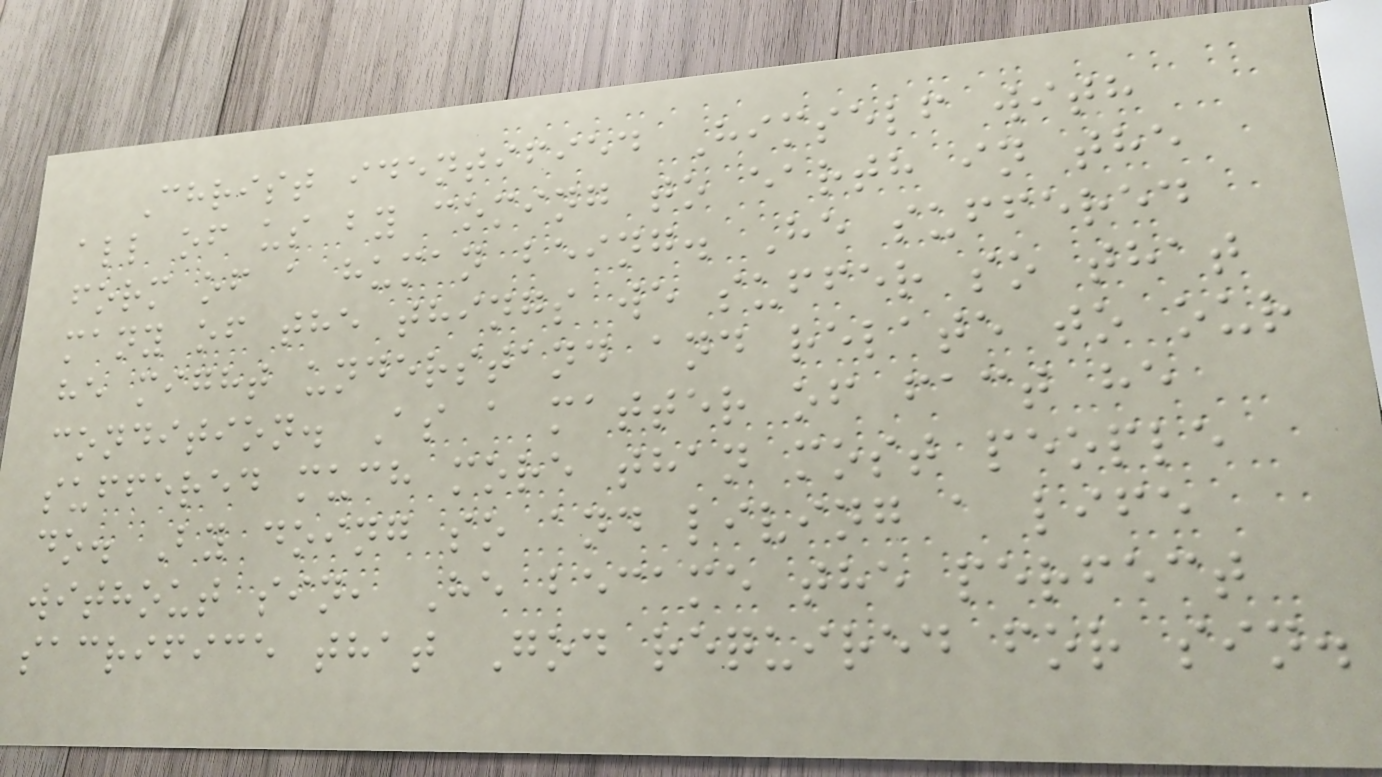Christ identified Himself with
all of us by coming to earth in the
form of a human being. He suffered
many of the things we suffer so that
he might understand and relate to our
condition. As a matter of fact he
suffered much more than most people
do. By doing so and living a life
without sin, He became the perfect
sacrifice that God required for sin.
